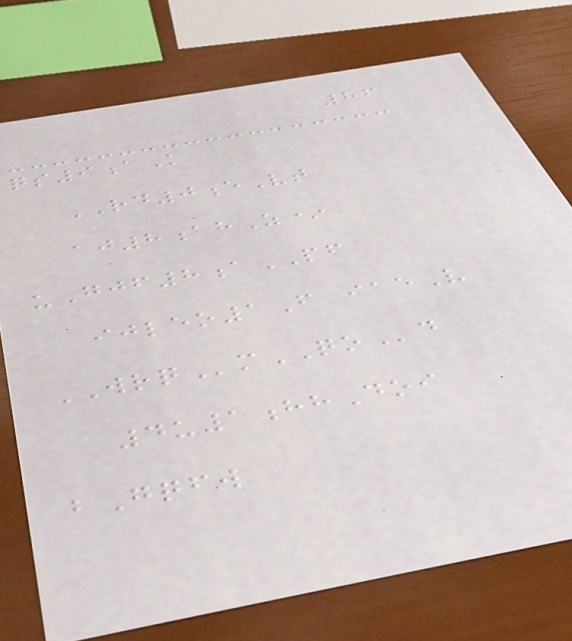86
qs9aK
RD0eVt
aj8ahZ*
uGjf8aPF
ijleo1F iaeV
WRQmQOd
4u1hhDoi
bGqfw
